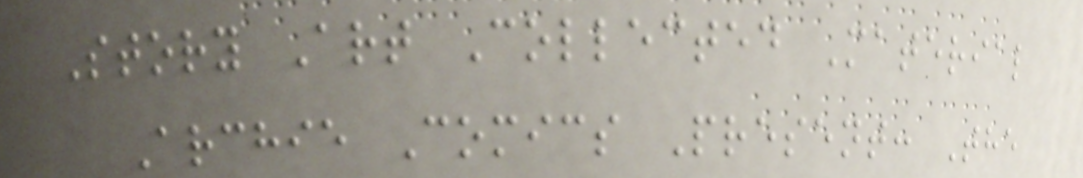Story Art Collected Material
Archie Comics Present: The
